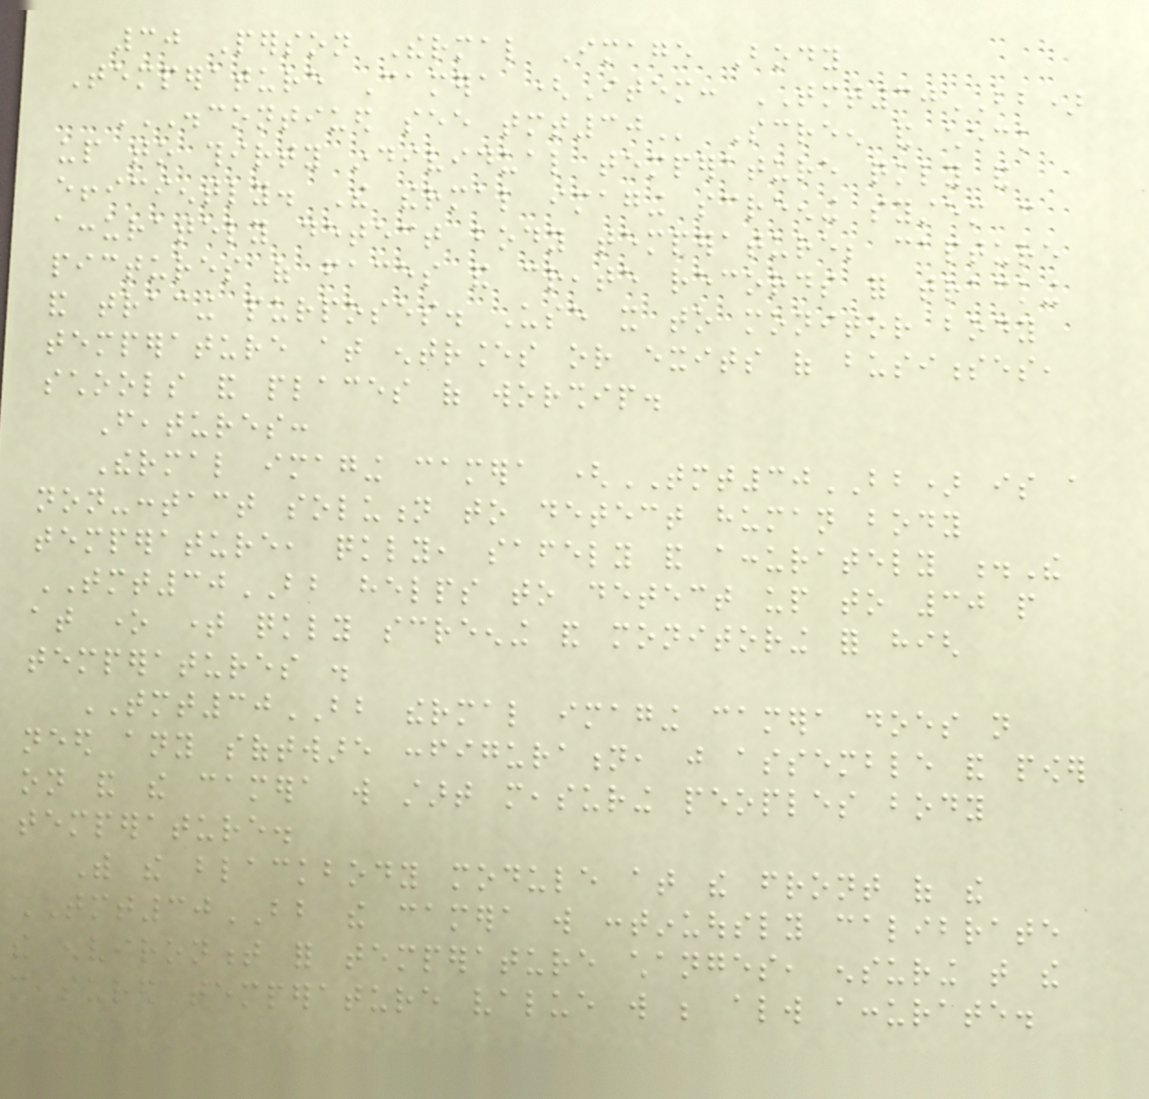30 Person Thermal Image Body
Temperature Camera (Item: TMT30BB)
DISCONTIUED SEE TMT30 Screen and check
up to thirty individual temperature quickly and
efficiently. The thermal imaging screening system can
accurately detect body temperature; capture
pictures of faces and create records for tracking
and tracing purposes. Use it to monitor body
temperature at entrances or exits of businesses,
schools and places of worship.
Features:
Thermal imaging camera (TMT30BB) is a
non-contact solution to detect human body
temperature, quickly, safely and accurately .The
TMT30BB helps to detect up to 30 people
at one time quickly screening and monitoring for high
temperatures .
TMT30BB thermal imaging camera does not
need any software configuration, just assemble and power
on and the camera will start measuring peoples body
temperature.
With the blackbody module at the front of the
TMT30BB the camera will continuously calibrate
the environment for temperature changes, ensuring that the
measured temperature value will be always accurate.
